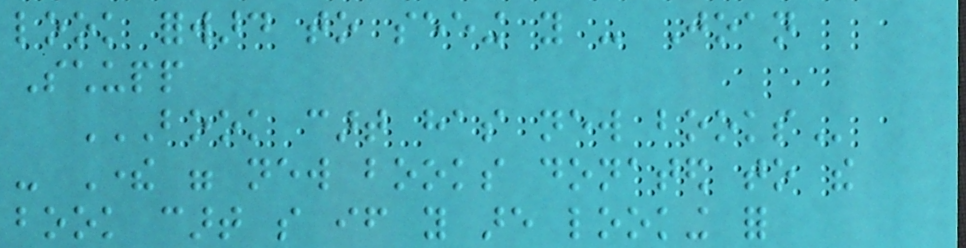look forward to seeing you - Joan
Schupp
BOOK CART HAS NEW BOOKS
- There were new books donated to the
book cart so if you are looking for
